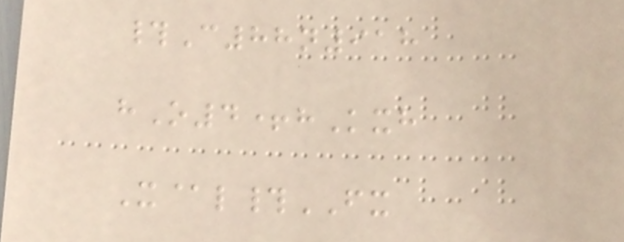#C88n918
hO4+hKxh
X@l#FX
